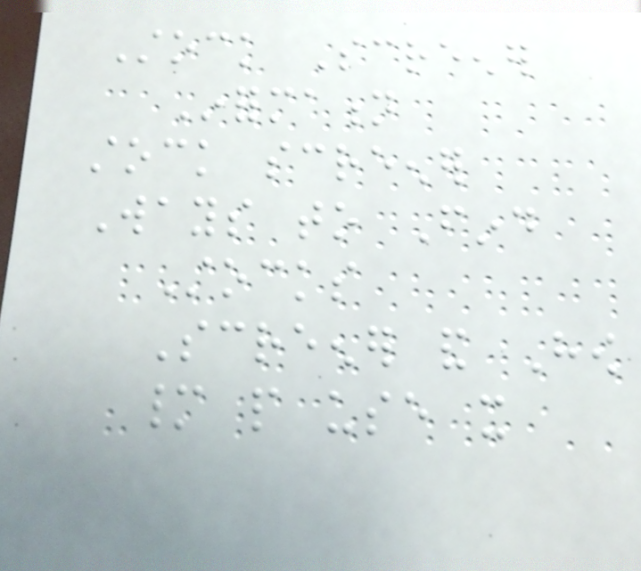Stock Screener
Information
stock screener
Ways to Find
Stocks
Screener and How
many people use it
